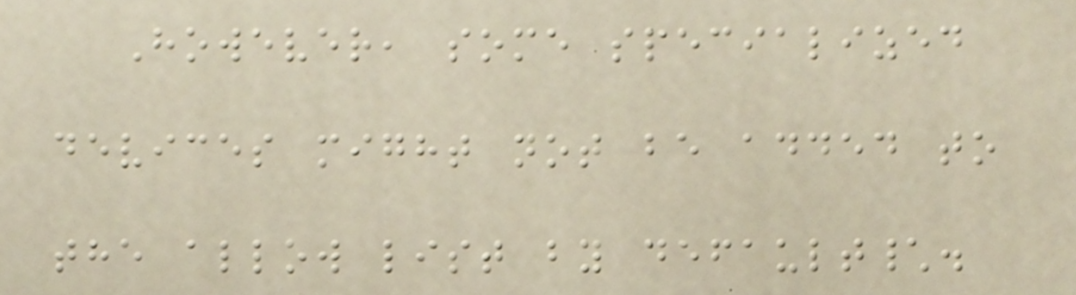However, some specialized
devices might not be added to
the allow list by default\.
